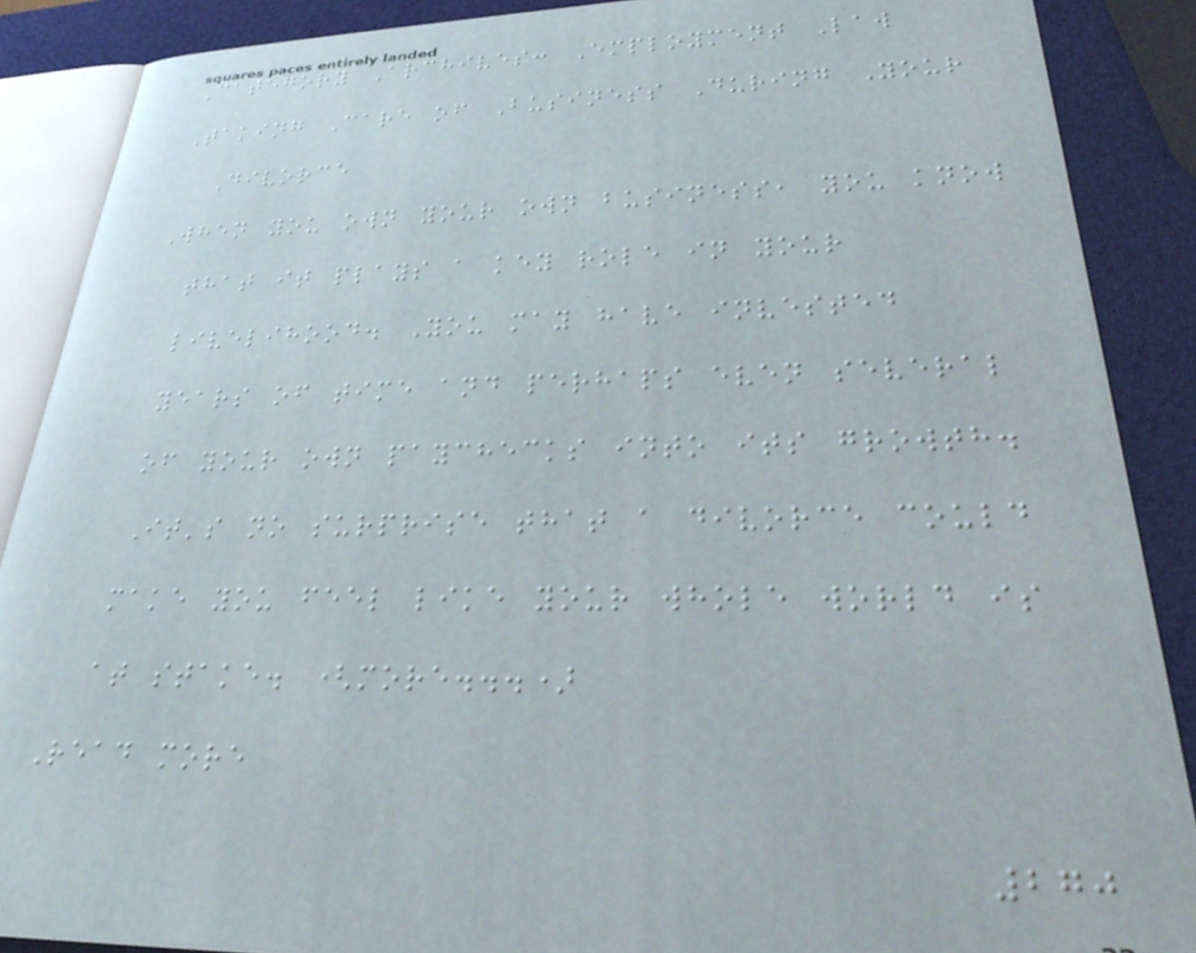Category Archives: Employment Law
Taking Care of Business During Your
Divorce
When you own your own business, you know
that it plays a key role in your
livelihood. You may have invested
years of time and perhaps even several
of your own paychecks into its growth.
It's no surprise that a divorce could
make you feel like your whole world is
at stake. (more...)
Read more
270
